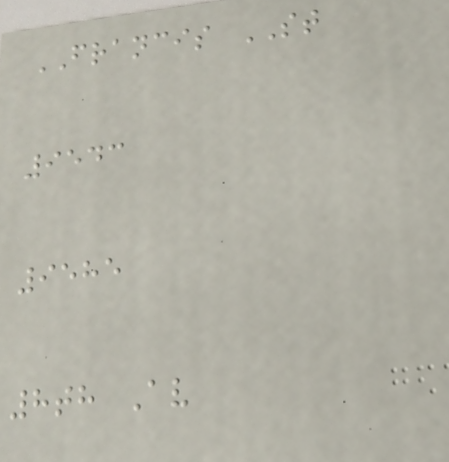FRANCIS ST
9543
9585
8th Av
